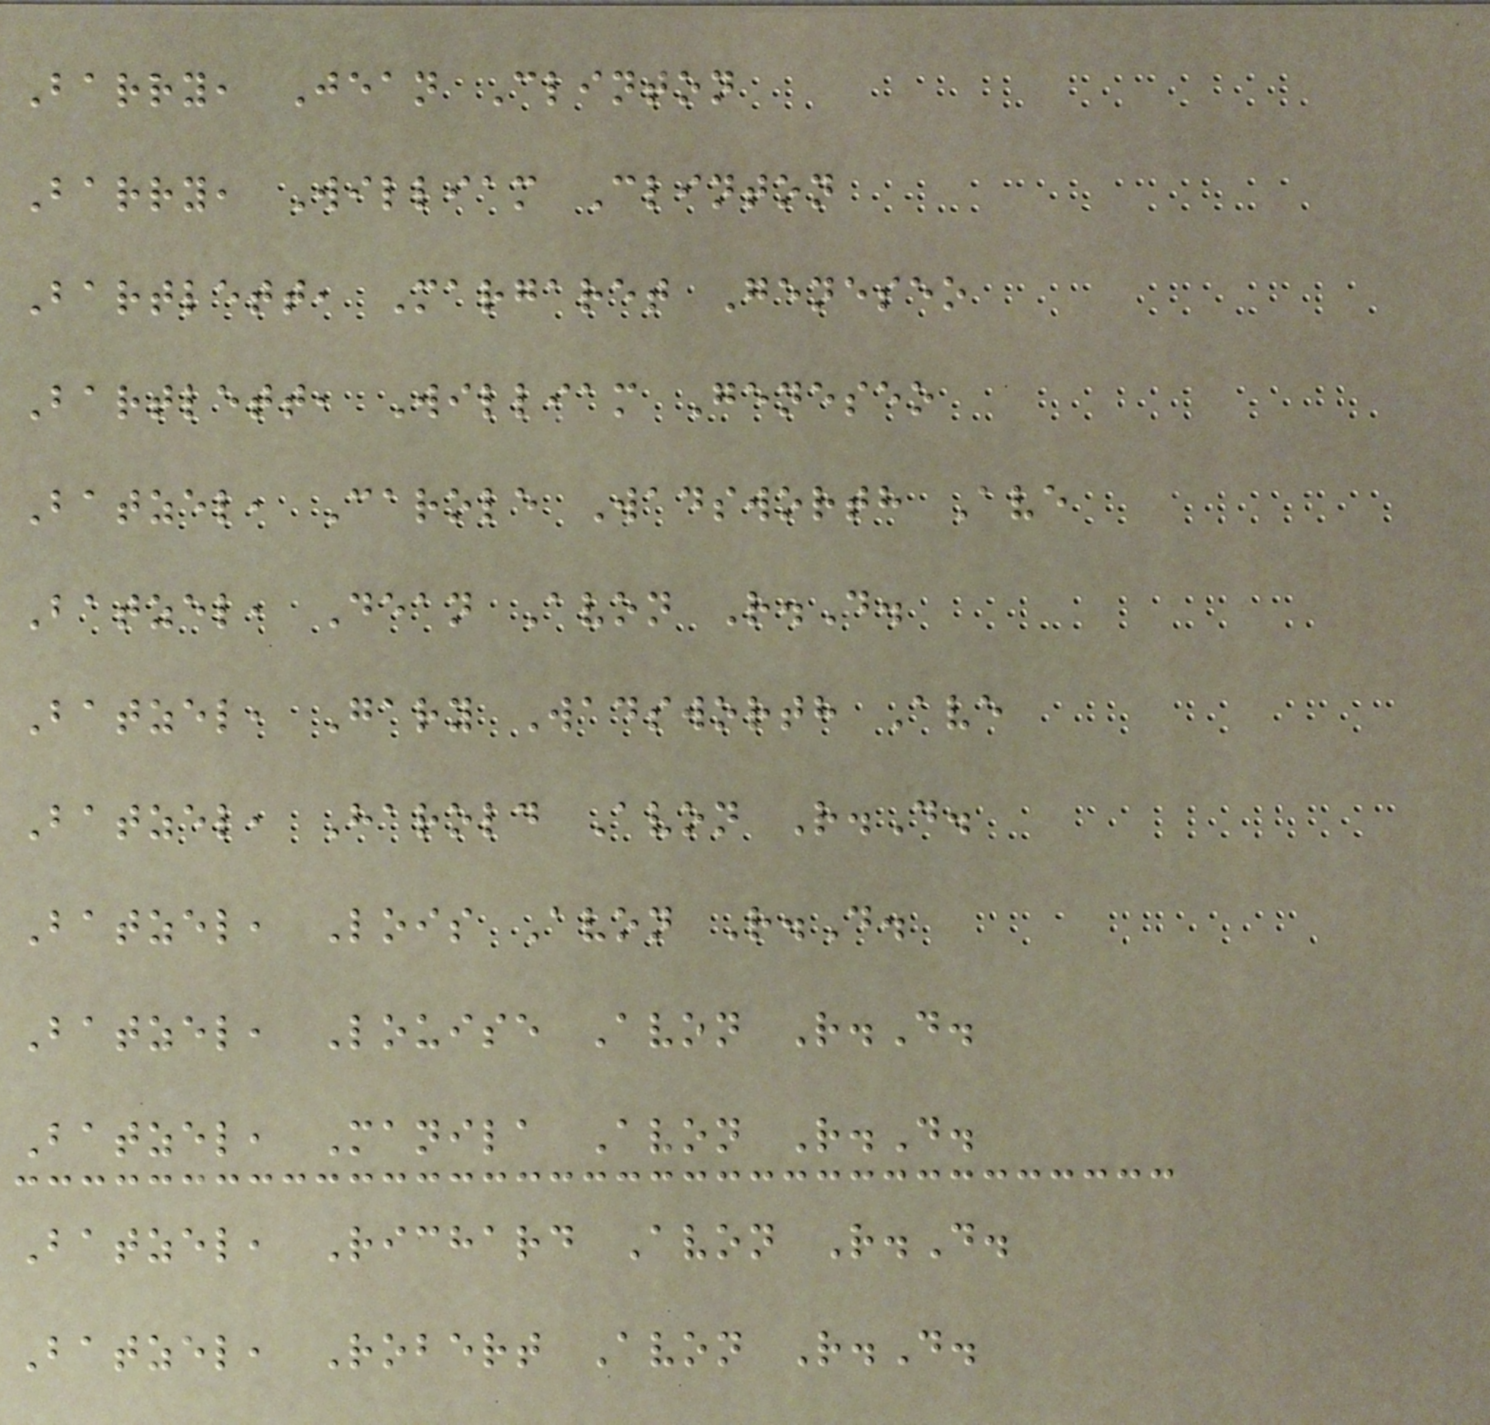Barry, Jean Clinton
Barry, William Clinton
Bartlett, Margaret Geneseo
Bartlett, William Geneseo
Batzel, Carole Wadsworth Ave
Batzel, Dean Avon R.D.
Batzel, Gary Wadsworth Ave
Batzel, Harold Avon R.D.
Batzel, Lois Avon R.D.
Batzel, Louise Avon R.D.
Batzel, Manila Avon R.D.
Batzel, Richard Avon R.D.
Batzel, Robert Avon R.D.
